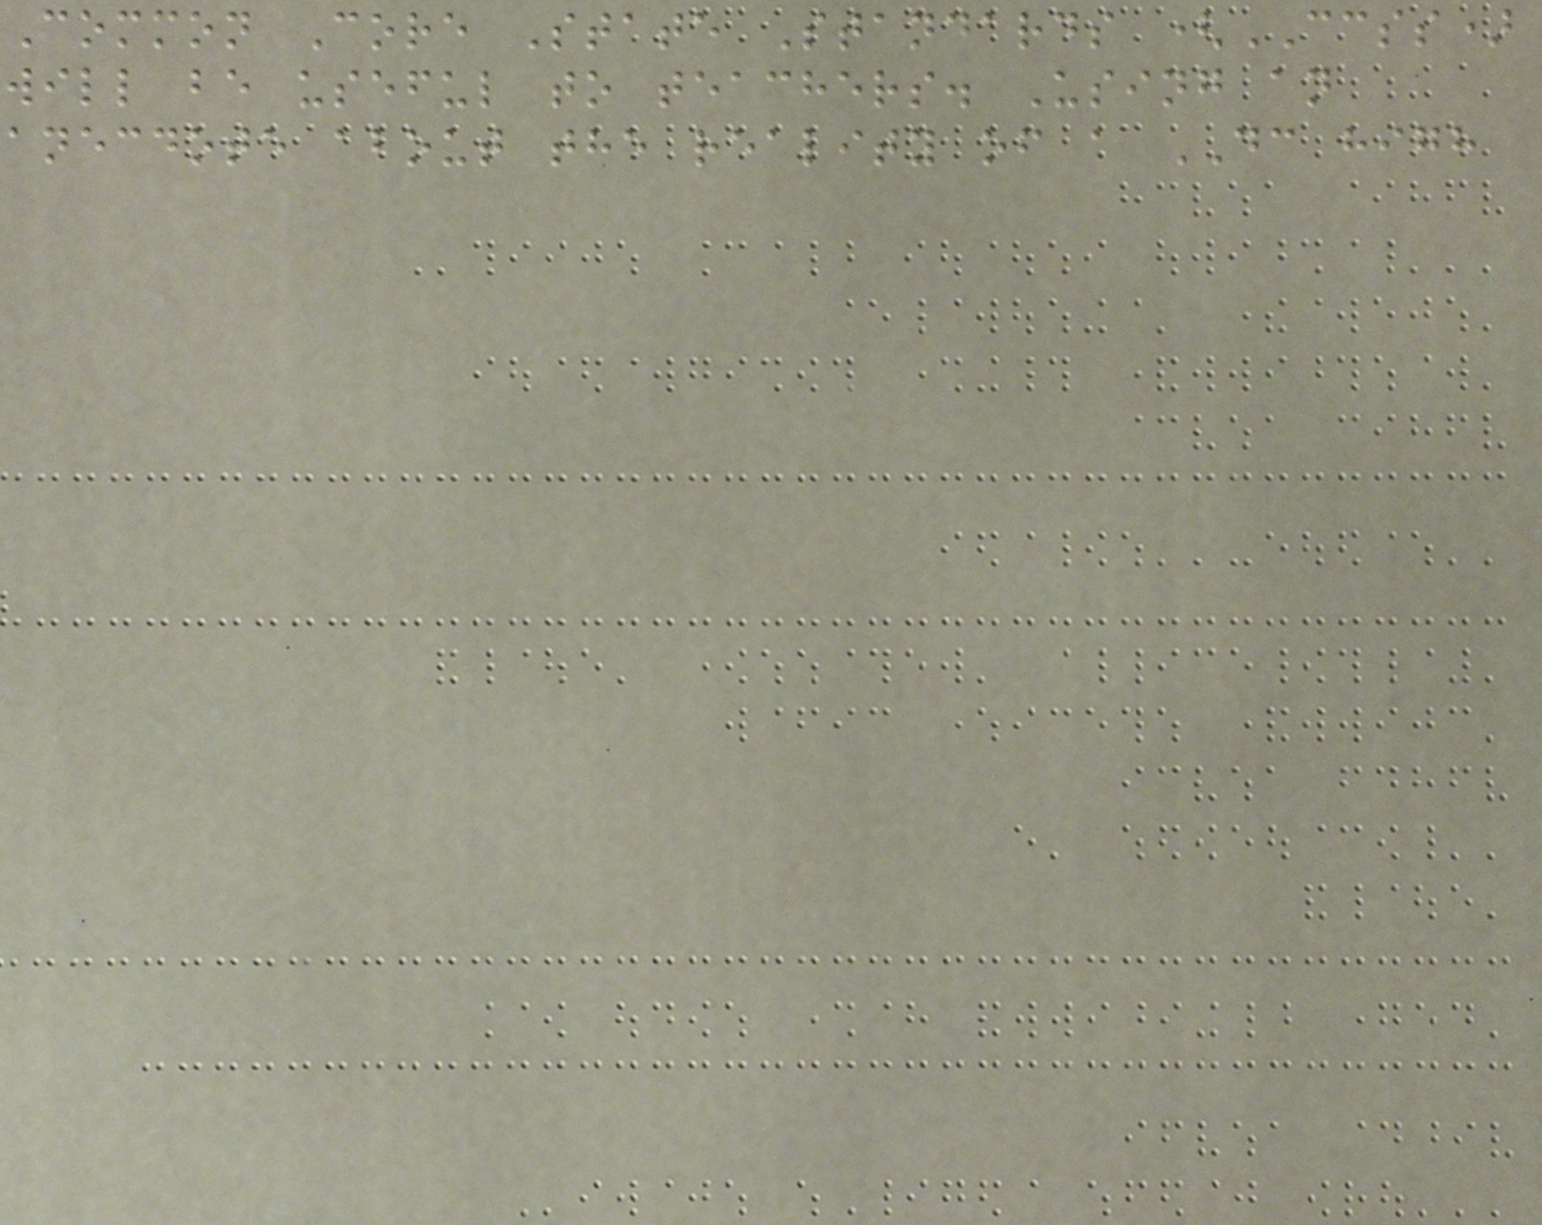Common Core State Standards (CCSS)
will be useful to teachers. Using an
anecdote about the reality of a DC high
